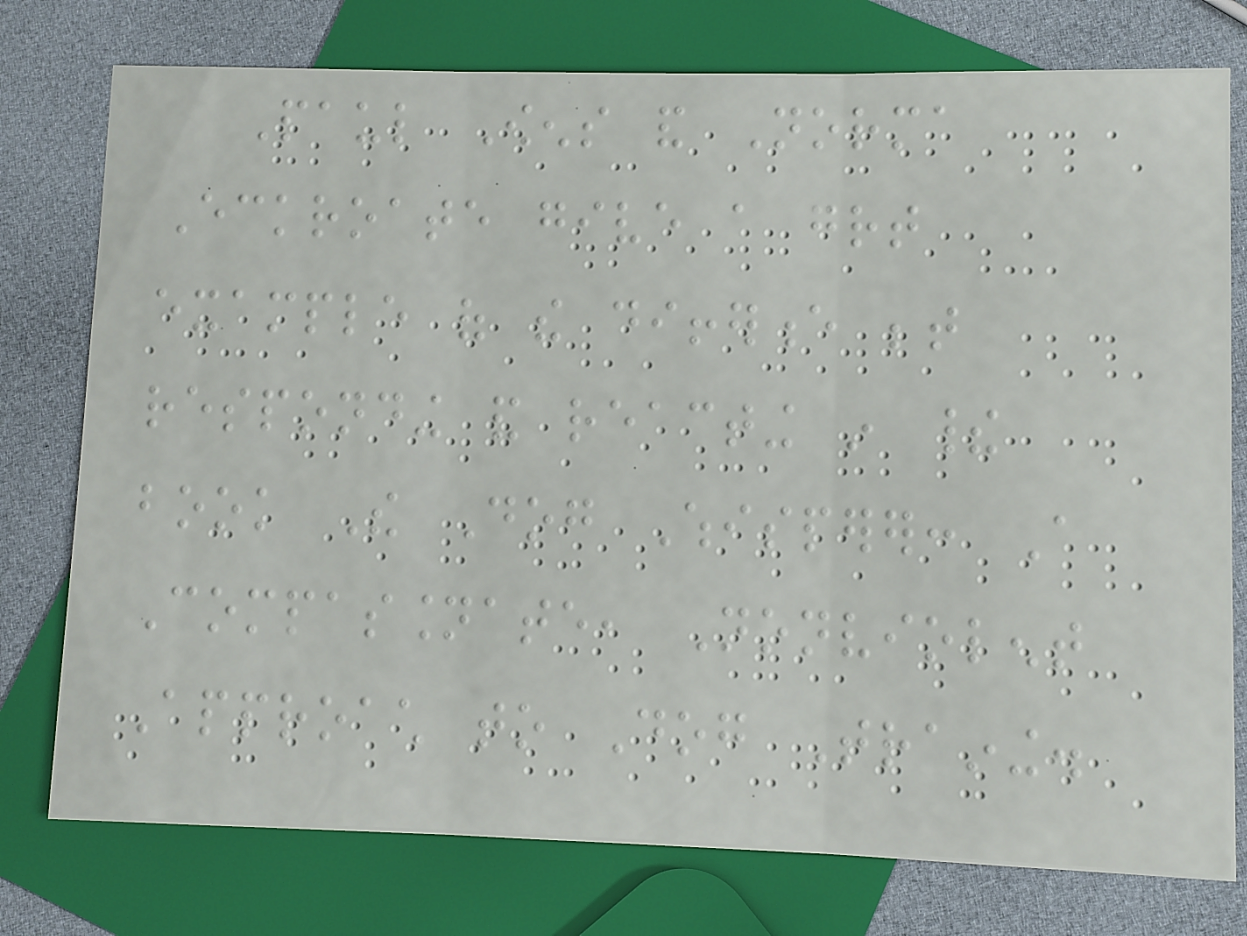Paul Owens and Norma
Eckroate give a great
example of the difference between
responding and reacting in their
book The Dog Whisperer: A
Compassionate, Nonviolent
Approach to Dog Training.
